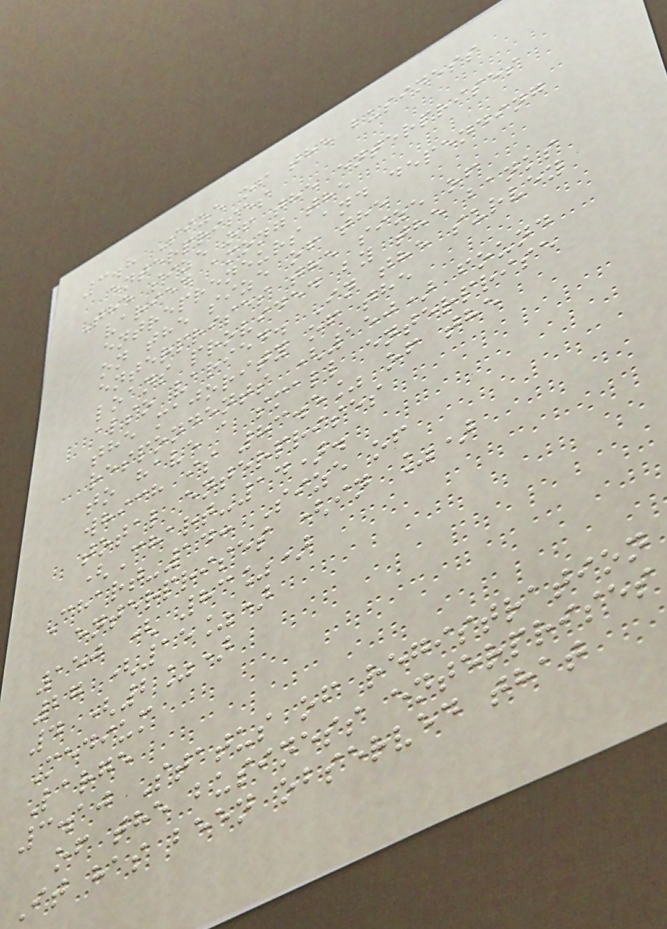3.8 Size of the business
enterprises
The size of the enterprises
varied among the
entrepreneurs and depending
on the size of the
enterprises the size of
loans provided by the banks
also varied. In the survey
the majority of the
respondents (150) found
to have a small enterprise
which is 83.5% of the
total enterprises
(Chart-14).
Chart-14: Size of
enterprises (in %)
150 ( 83%)
27 (15%)
4 (2%)
Medium
Large
3.10 Status of registration
of the business enterprises
It has been observed that
